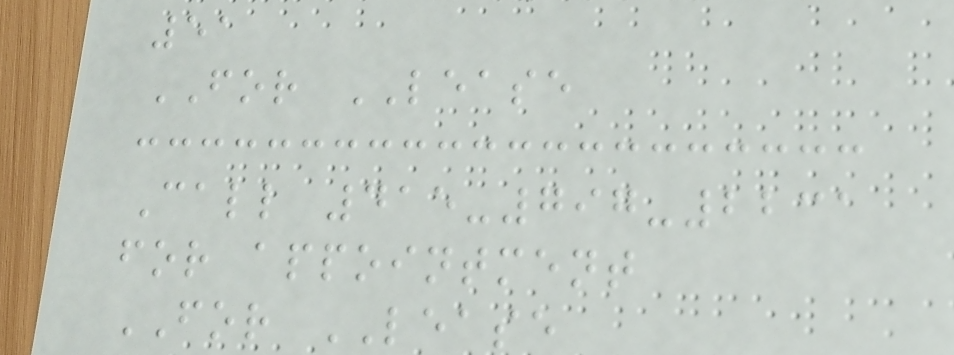51
FOR LEASE
Call 415-797-2231
for appointment
FOR LEASE
